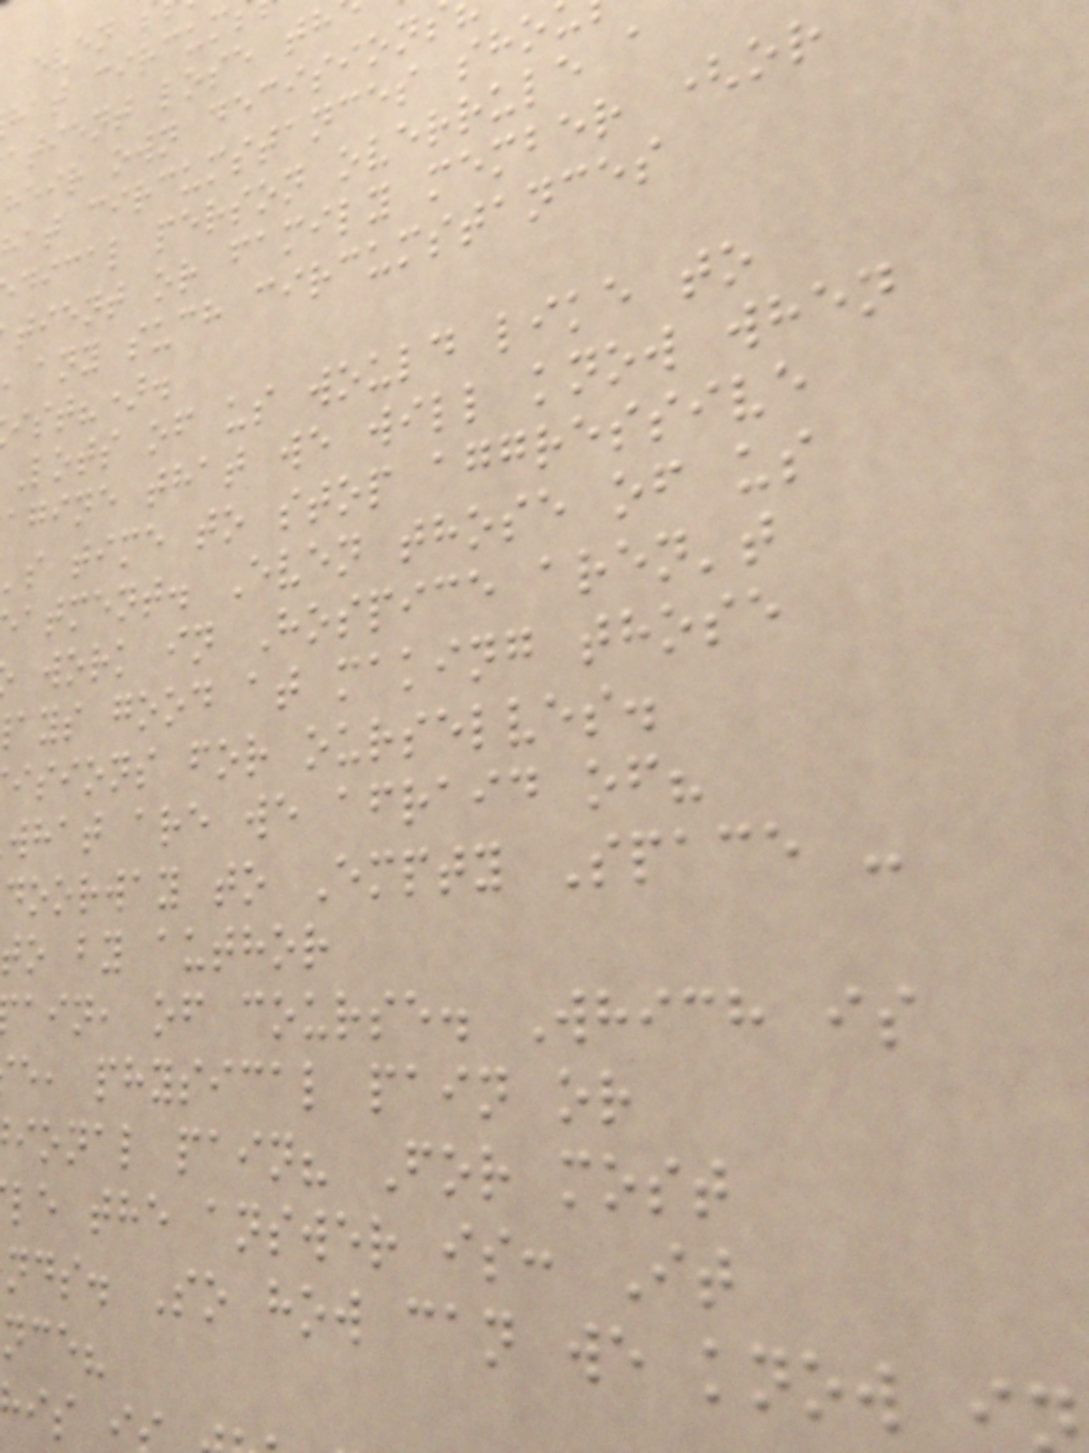hat circum
atient lose th
heir own decision
hat circumstances sho
dical person overrule a
tient or family member (or
any such circumstances
ist?).
Lots of us would like to
agine that we will know when
's time to stop aggressive
atment. Even those of us
work in Hospice aren't
ays good at making those
isions for ourselves.
what are we afraid of?
doorway to Empty Space -
to by author
ain, of course. Which is
e, physical pain or
ional pain? For most
le the answer is: It
nds. So how can we know i
nce?
